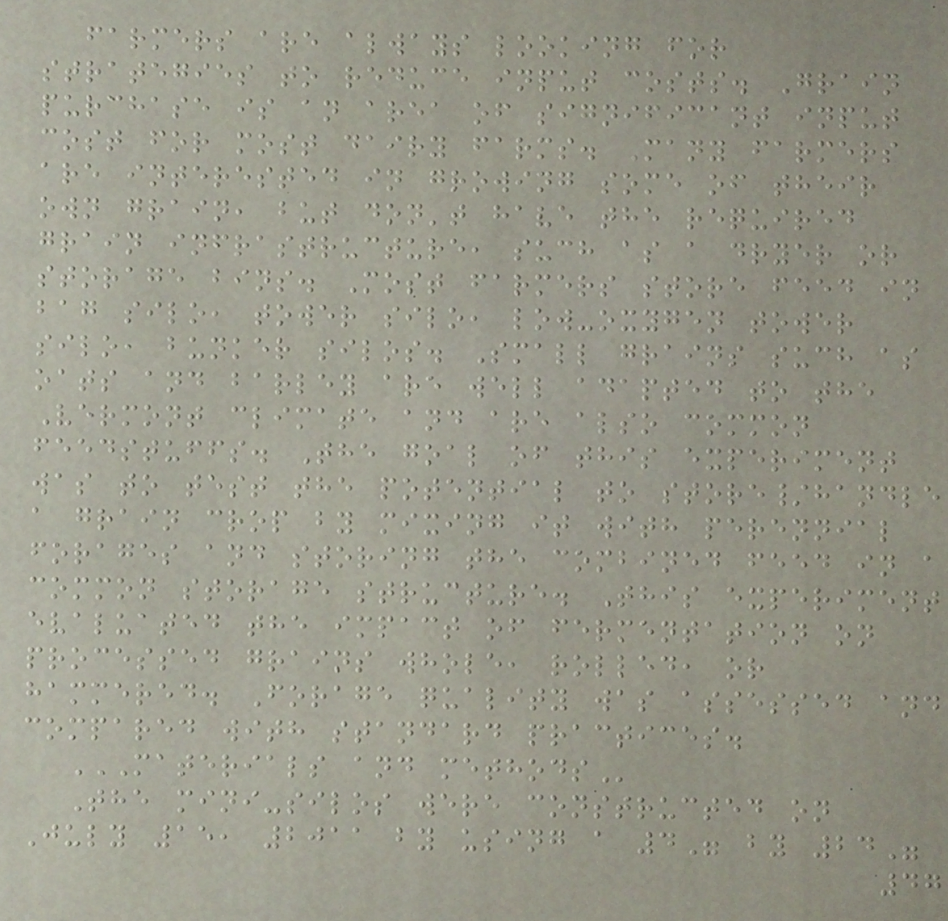farmers are always looking for
strategies to reduce input costs. Grain
purchase is an area of significant input
cost for most dairy farms. Many farmers
are interested in growing some of their
own grain, but don't have the required
grain infrastructure, such as a dryer or
storage bins. Most farmers store feed in
bag silo, tower silo, low-oxygen tower
silo, bunker silos. Small grains such as
oats and barley are well adapted to the
Vermont climate and are also common
feedstuffs. The goal of this experiment
was to test the potential to store/handle
a grain crop by mixing it with perennial
forages and storing the combined feed in a
common storage structure. This experiment
evaluated the impact of fermentation on
processed grains whole, rolled, or
hammered. Forage quality was assessed and
compared with standard practices.
MATERIALS AND METHODS
The mini-silos were constructed on
July 15, 2011 by using a 4" by 24"
47
